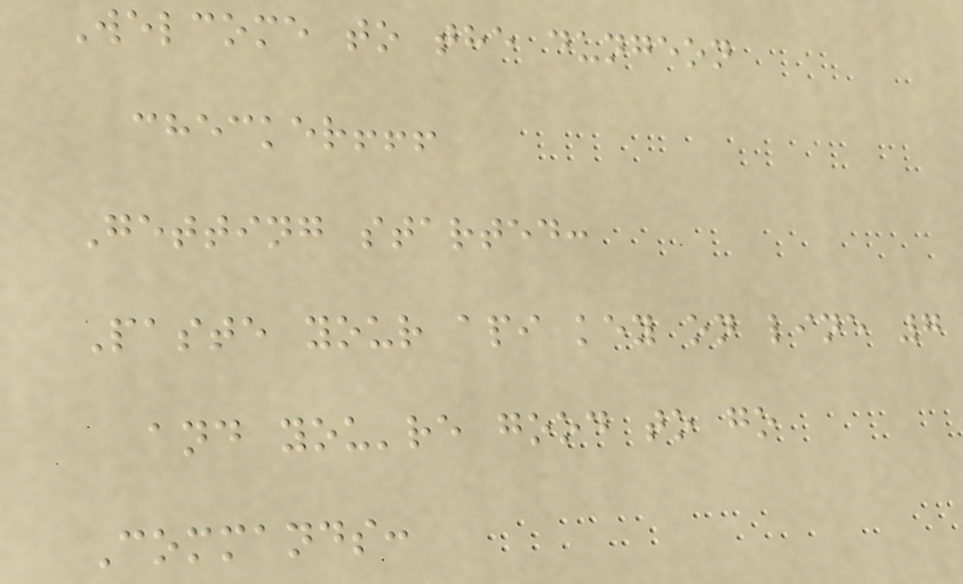Welcome to the dungeon
checker!!!
Getting started:
Paste your api key on line 7
and you're good to go
Commands:
